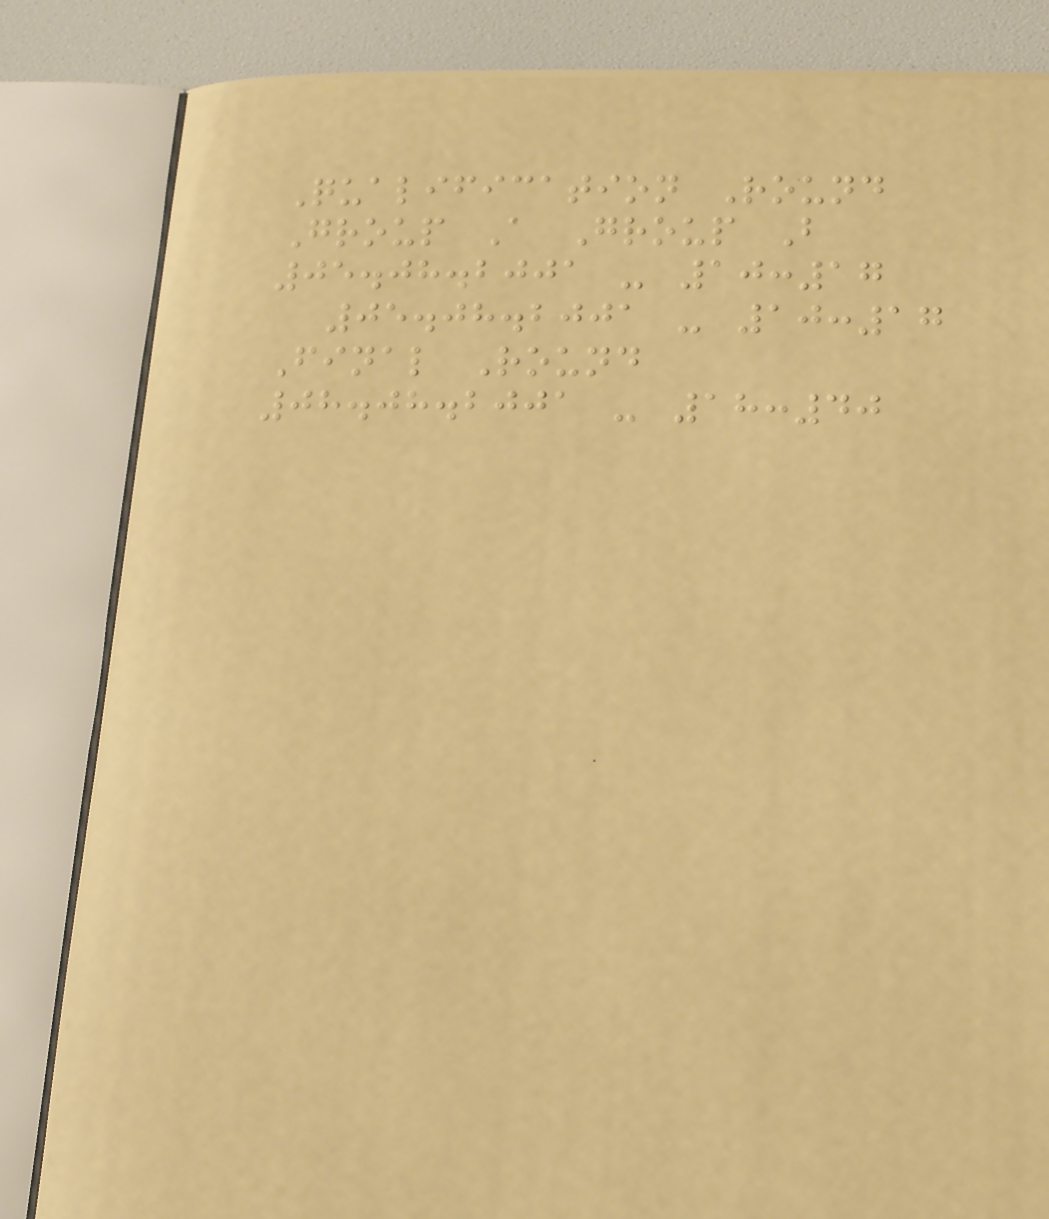Qualification Round
Group A Group B
05.08.2001 - 10:17
05.08.2001 - 10:17
Final Round
08.08.2001 - 18:40
